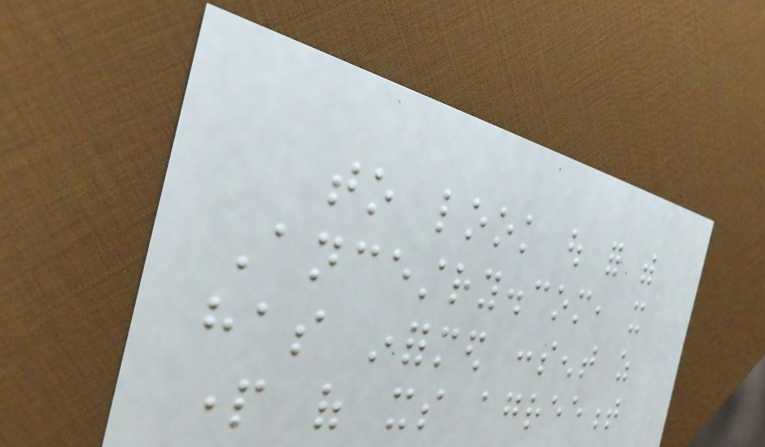to look out for with
Ancestry.com, it
has informed consent as
part of its agreement
